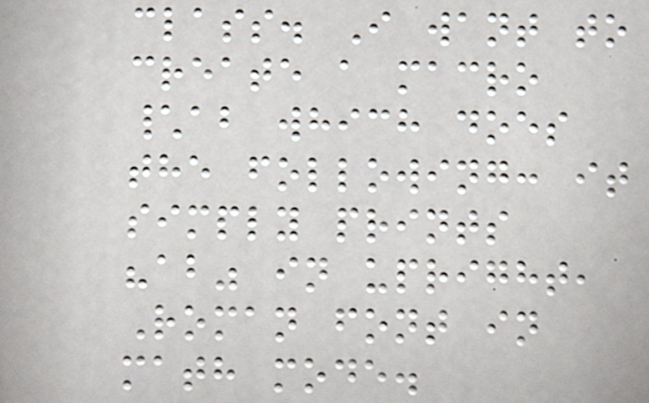class. I want to
create a macro
\ab which does
the following: it
simply prints
"ab" in upright,
Roman font in
math mode.
